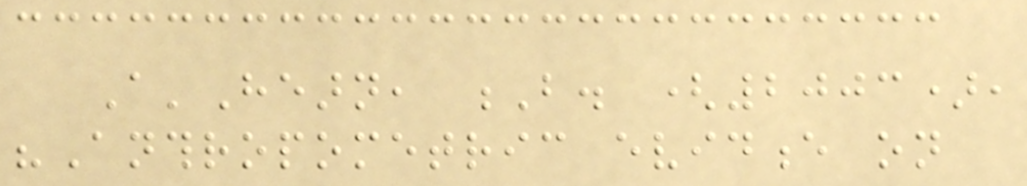A'Hearn, B. (2003),
"Anthropometric evidence on
